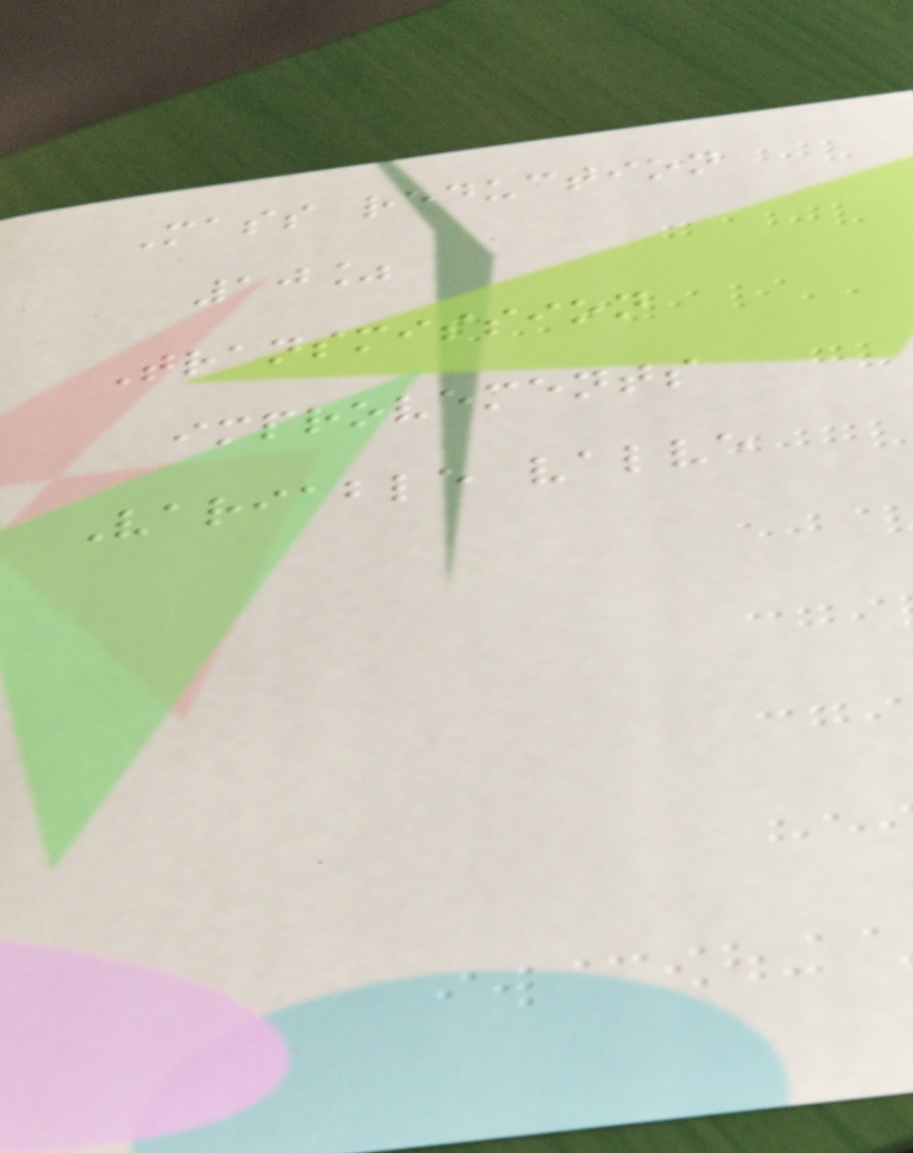Mass reduction
10%
Transmission
improvements
Variable valve
